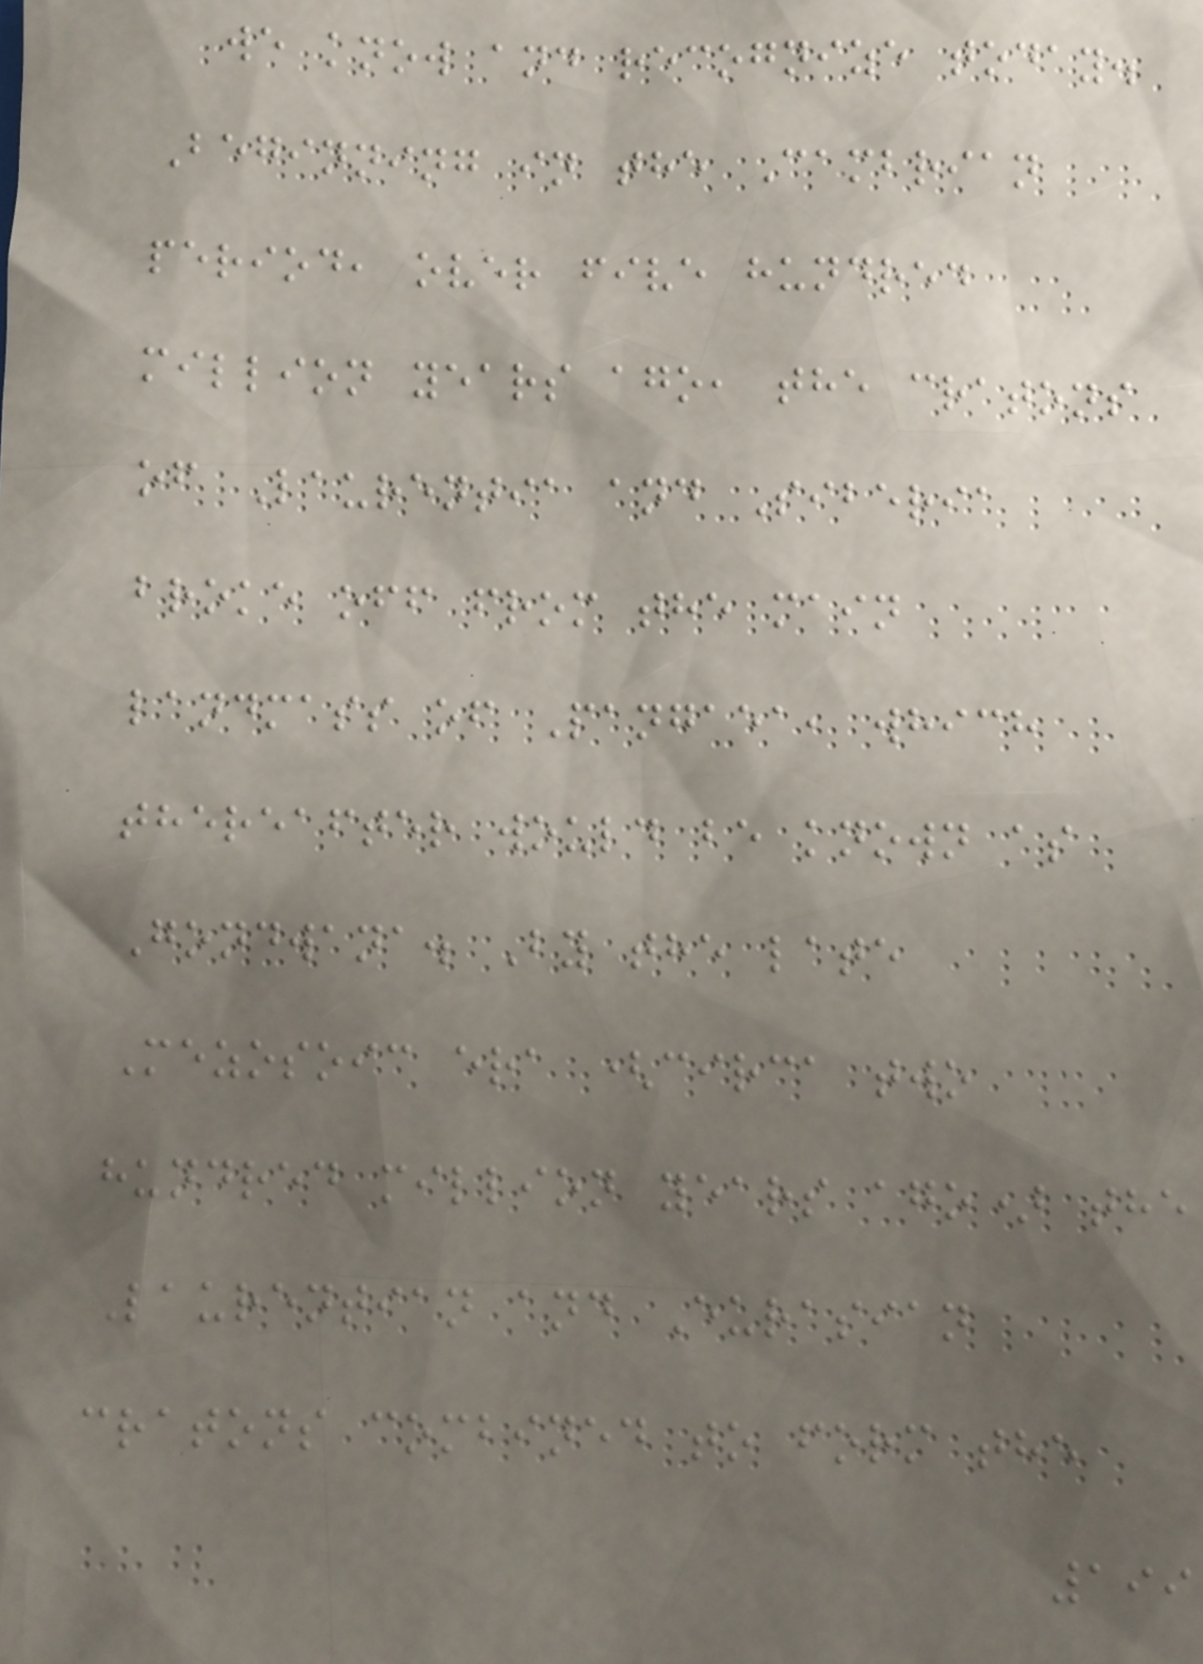we know and recognize today.
Beginning in the Cambrian
period, over five hundred
million years ago, the cratons
of Laurentia and Siberia
broke off from the main
landmass of Pangaea, which
thereafter would be known as
Gondwana. By the late
Mezosoic era (circa two
hundred million years ago) the
Laurentian and Eurasian
cratons combined to form the
199
